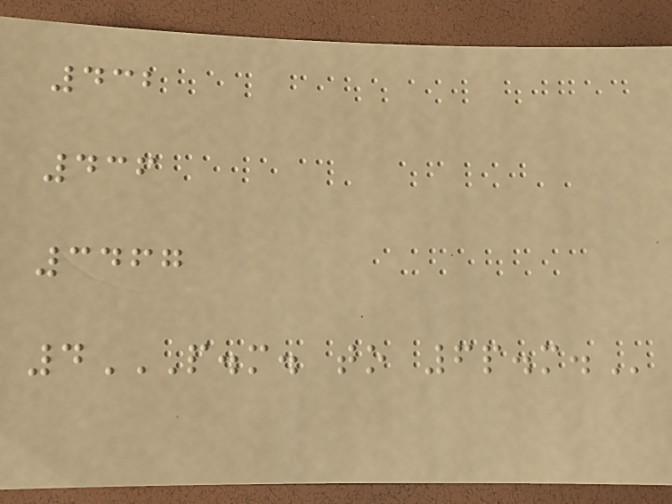432
436
3467
4P.M. TO 6P.M.
